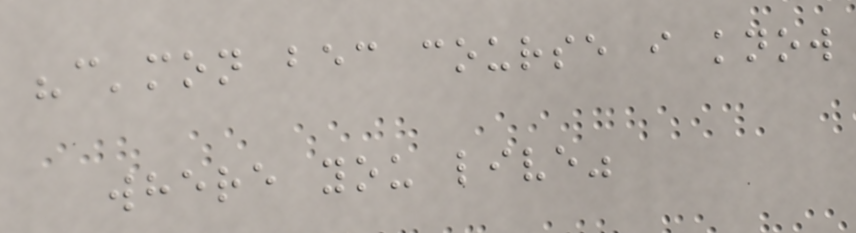"c'mon bec course i know
where you live"
